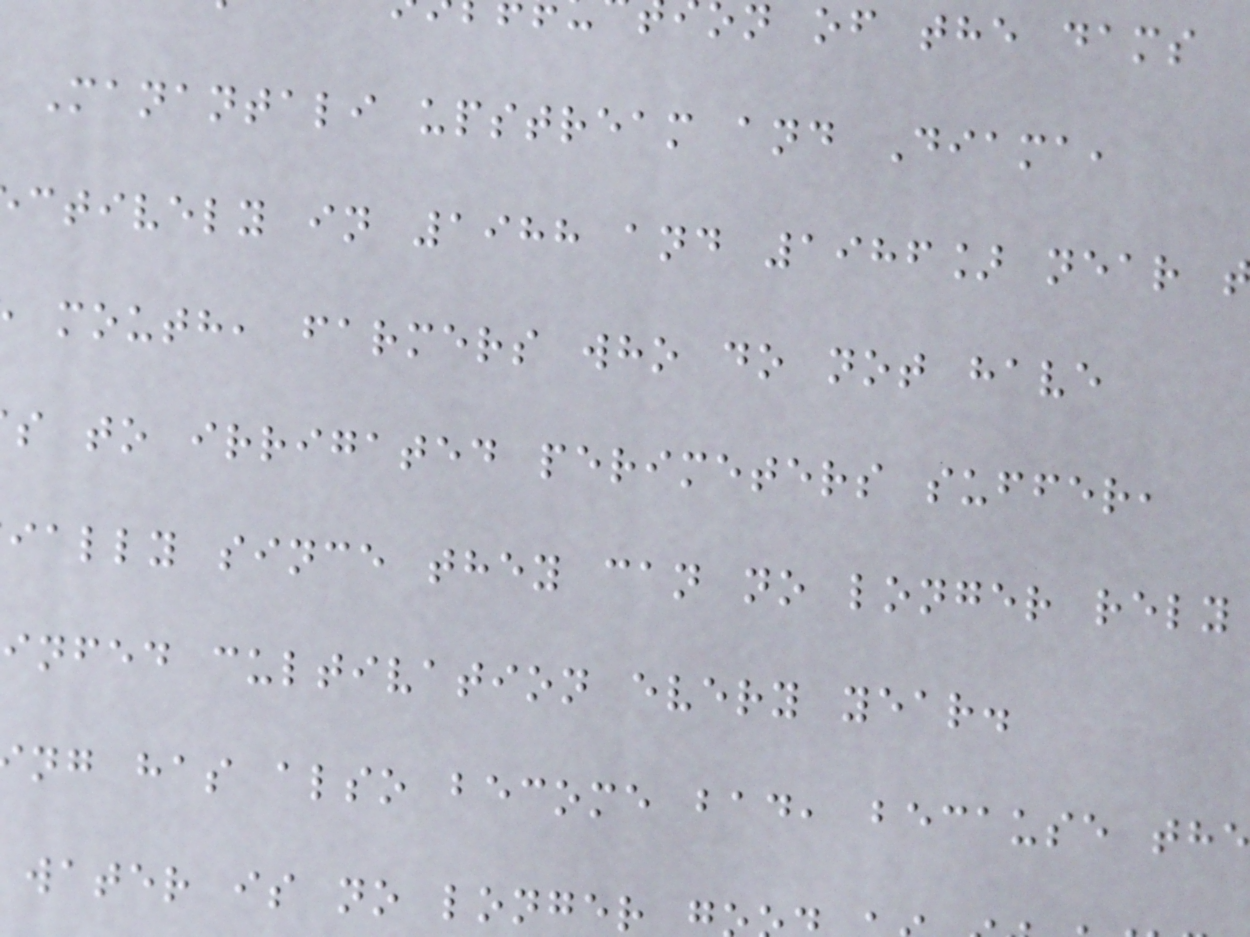on of the dams
Manantali upstream and Diama,
ctively in 1988 and 1986] near
mouth, farmers who do not have
s to irrigated perimeters suffer,
ially since they can no longer rely
infed cultivation every year.
ng has also become bad, because the
water is no longer
